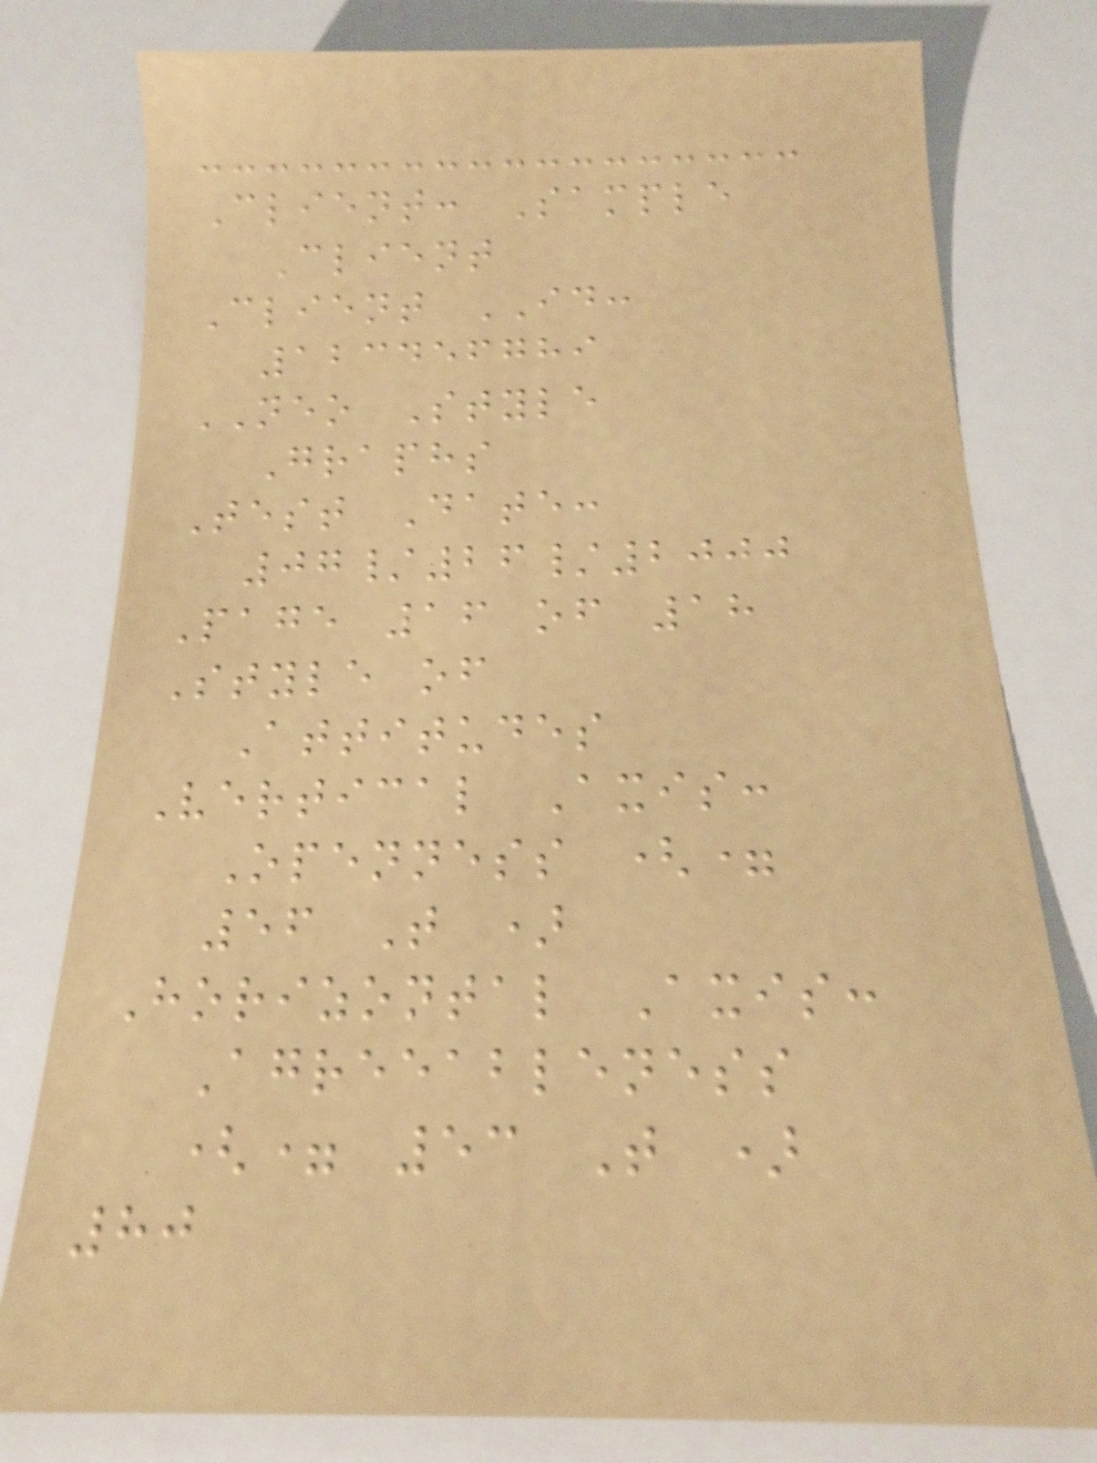Client: Sample
Client
Client ID:
123456789
NEO Style
Graphs
Test Date:
07/26/2000
Page 16 of 18
Style of
Attitudes
Vertical Axis:
Openness (=
56 T )
Horizontal Axis:
Agreeableness
(= 53 T )
80
